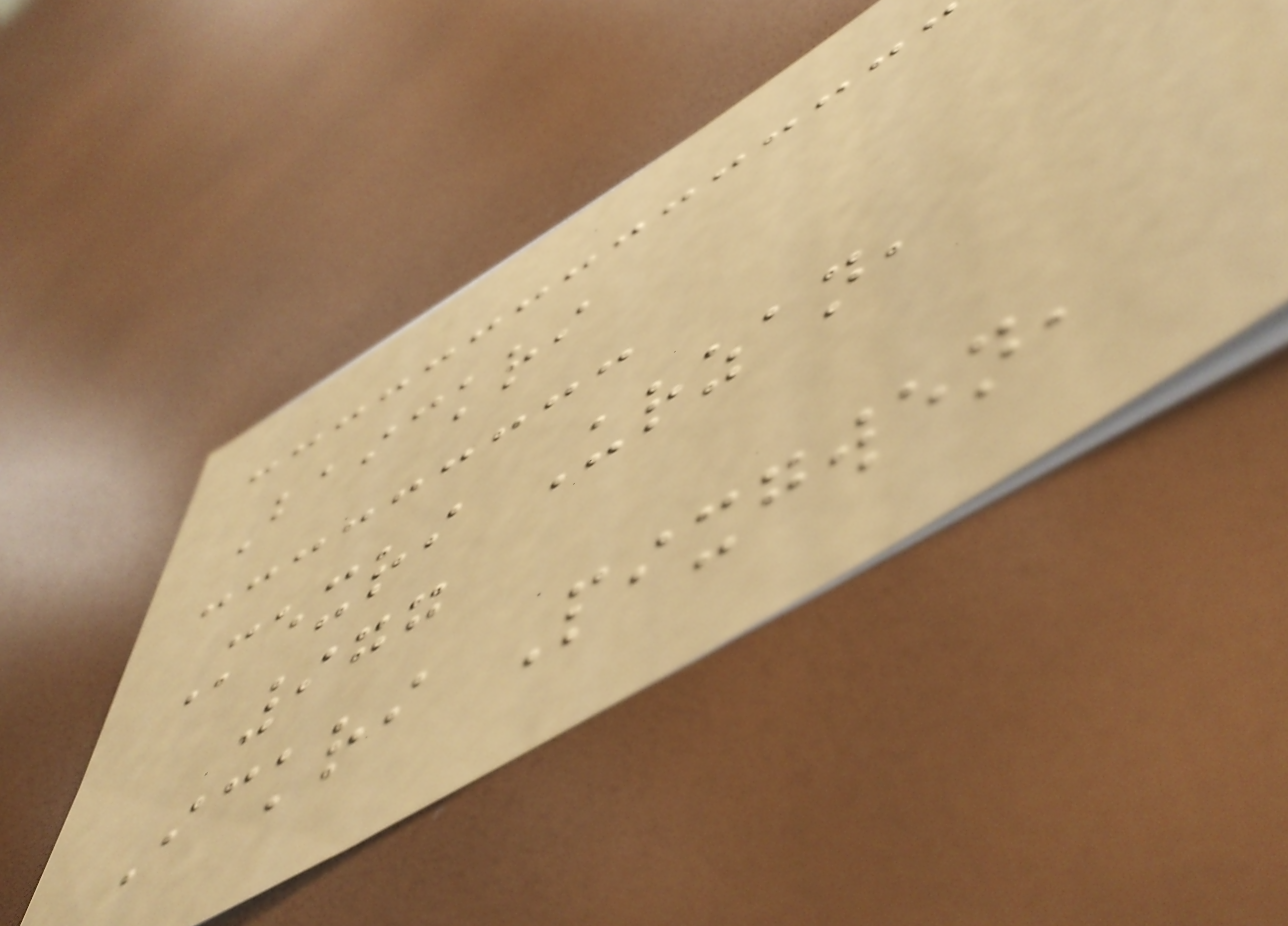Baickri
Mexri Urzan,
977
Ickri Pixgwen,
